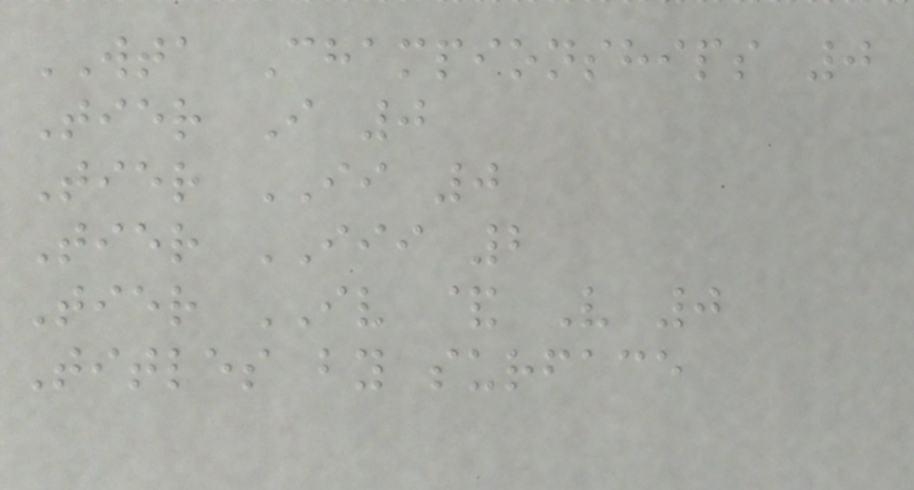WTA Championships 0
Tier I 0
Tier II 0
Tier III 2
Tier IV & V 0
Titles by surface
